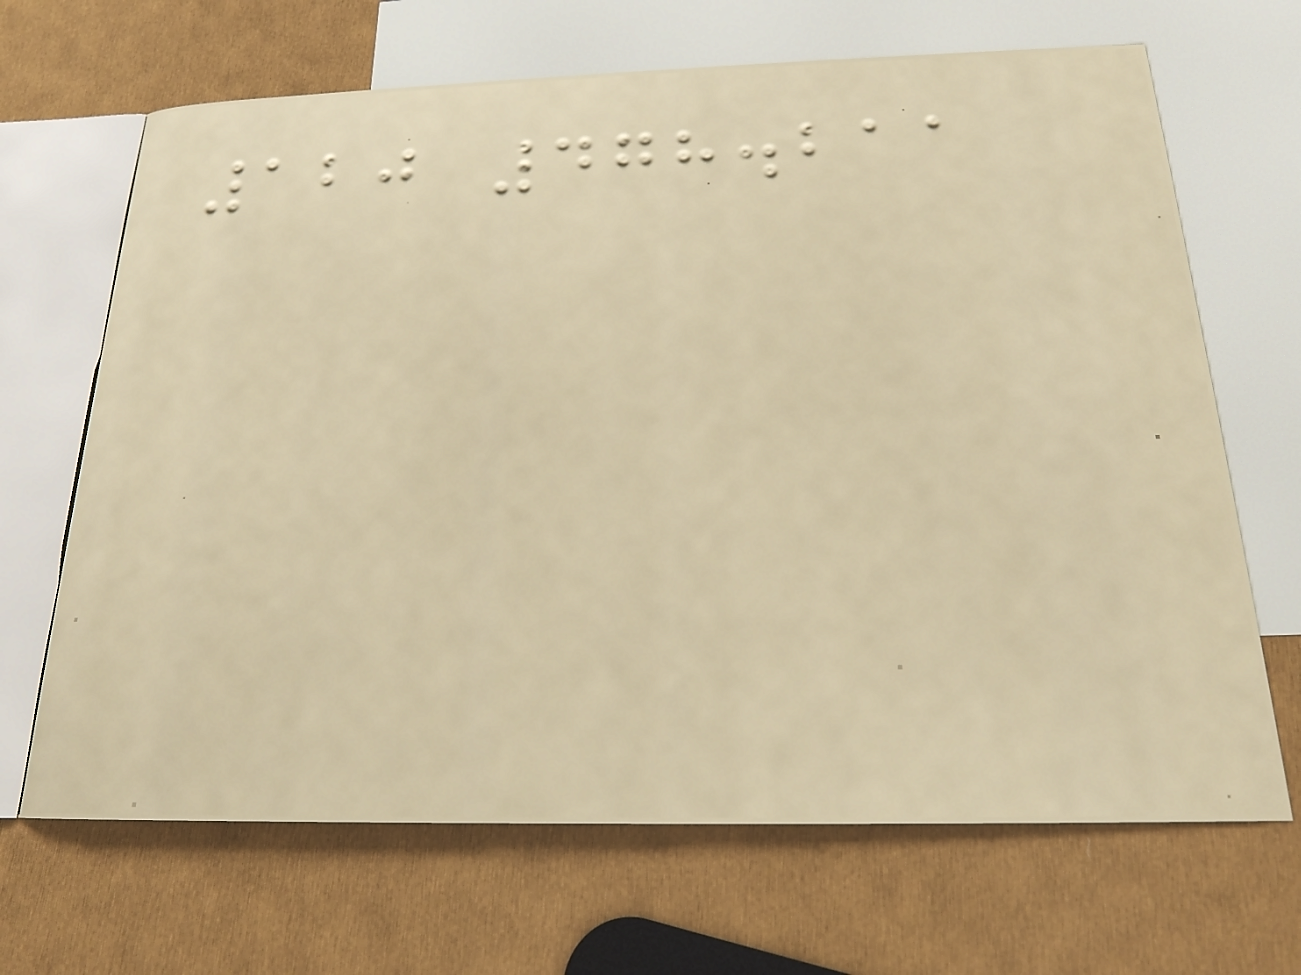120 478.211
